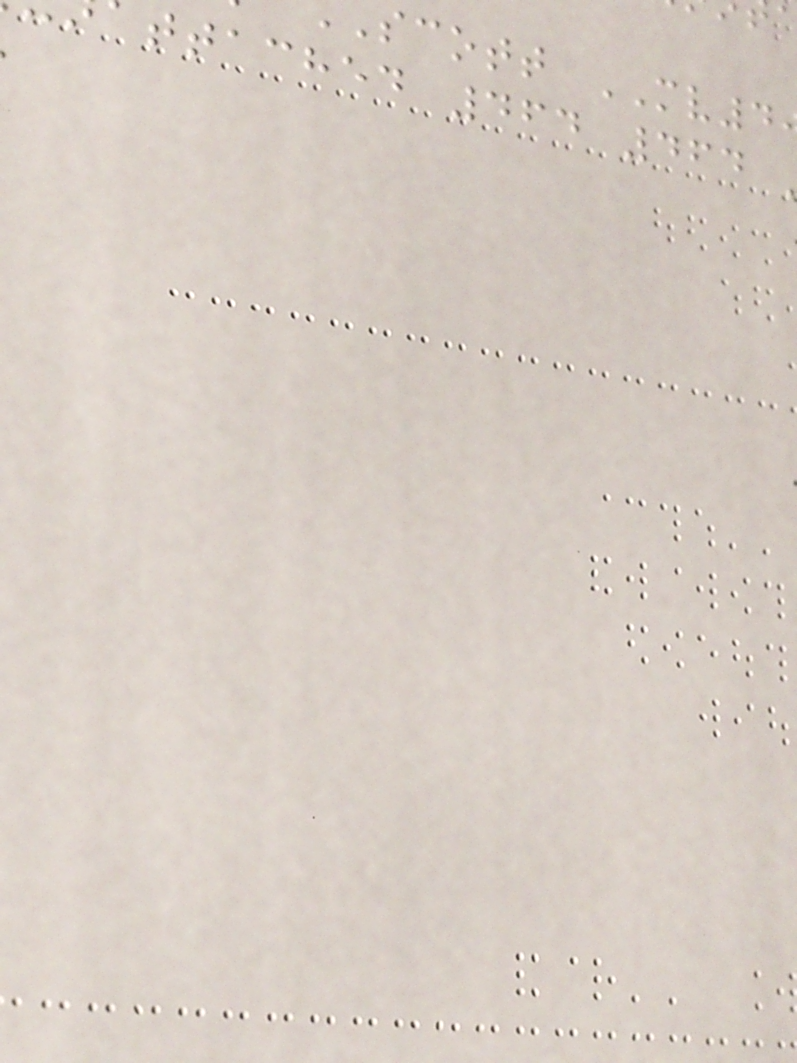scott MV4
ttached 464 464
